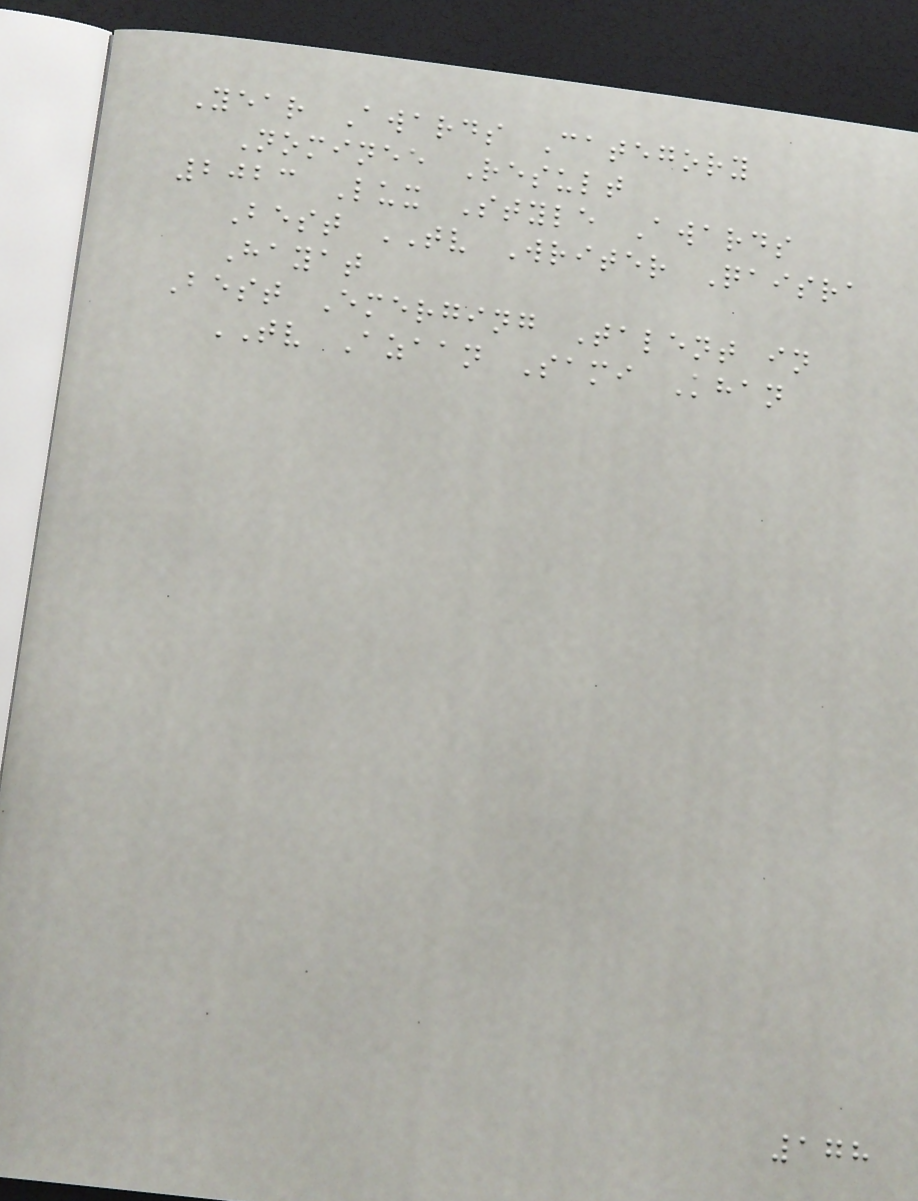Year Awards Category
Nominee Result
2023 Lux Style Awards
Best TV Writer Qaisra
Hayat
Best Emerging Talent in
TV Azaan Sami Khan
178
